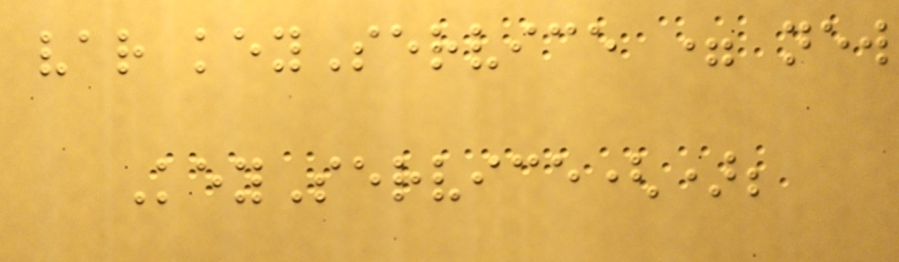var keyService = new
KeyService();
